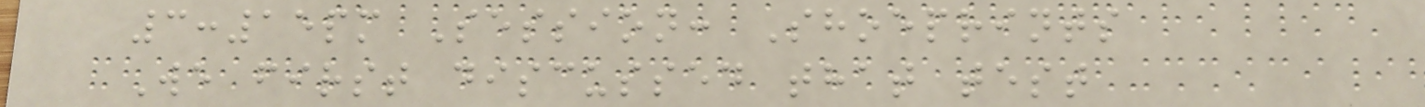3:15pm Session: Shoeprints
We first discussed that test
